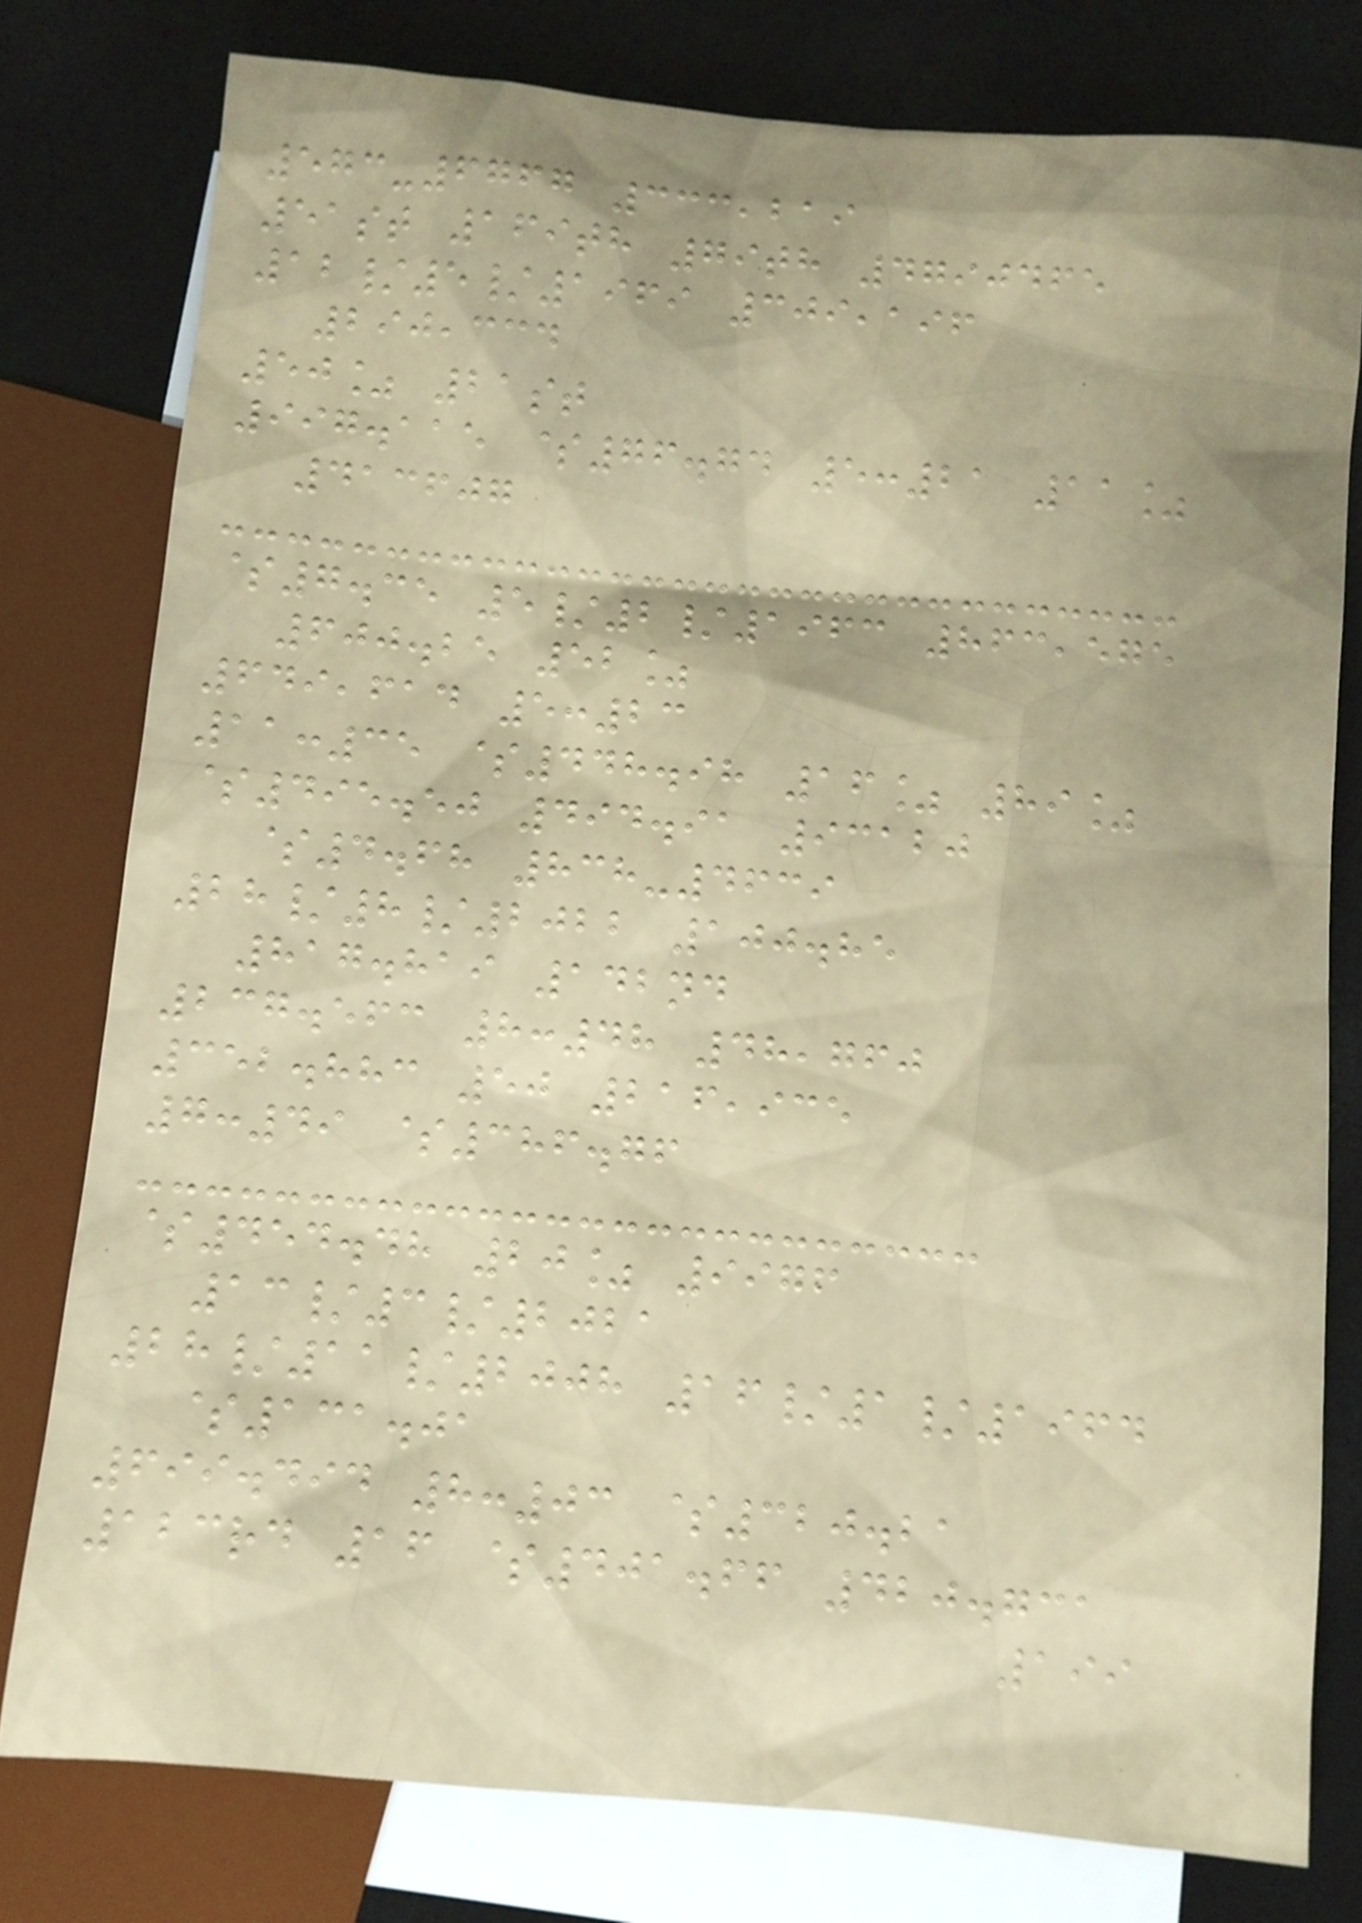573-6767 333,219
51st 169th 79th 4790465
12/5/1969 309,196
290,334
50% 21st
997.115 $76.74 5:21 11%
413607
$7.35 5/2/1963 863,575
600.25 52%
649,614 5:23
11:35 $448.98 16% 89%
$495.50 494.91 93120
$4.68 838-4639
28/8/2022 100.85
817.819 142nd
237.563 8:48 48,760
352.883 50 216,935
7:49 $386.76
$454.48 20% 9976
13/3/2021
28/11/2008 16/1/1964
$131.01
699.494 8:03 $320.21
123rd 16 $401.66 420.731
199
